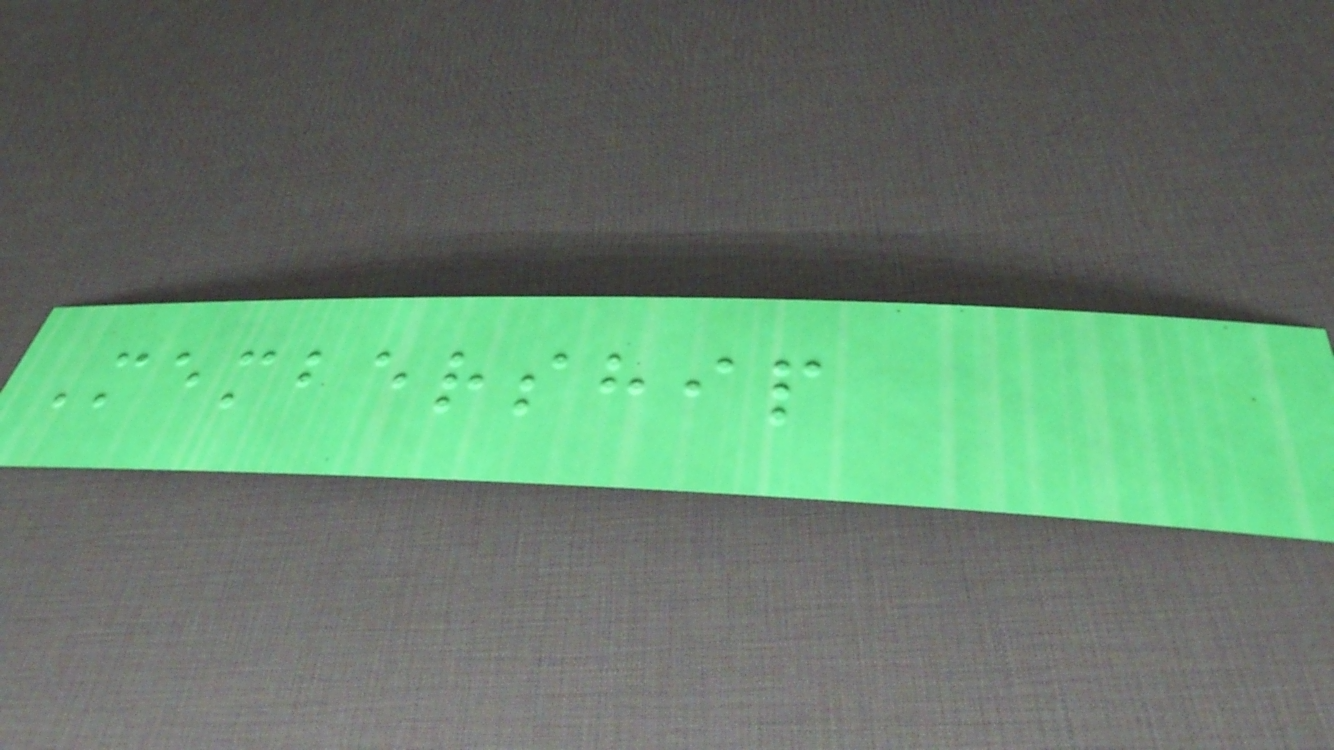Membership
